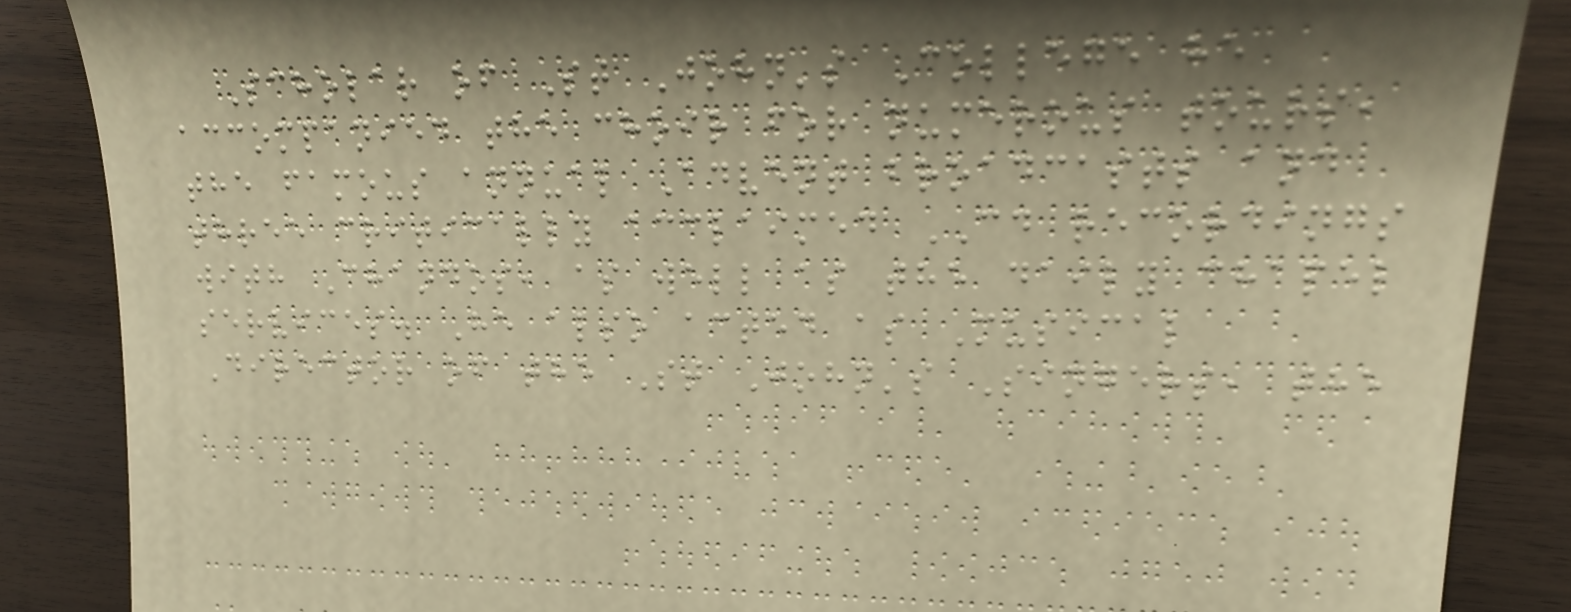Scholar of St John's College he
accompanied the choir for numerous tours,
the famous annual Advent broadcasts and
three critically acclaimed CD recordings
with Chandos, as well as the daily chapel
services. He also acted as Musical
Director of the St John's Singers, the
